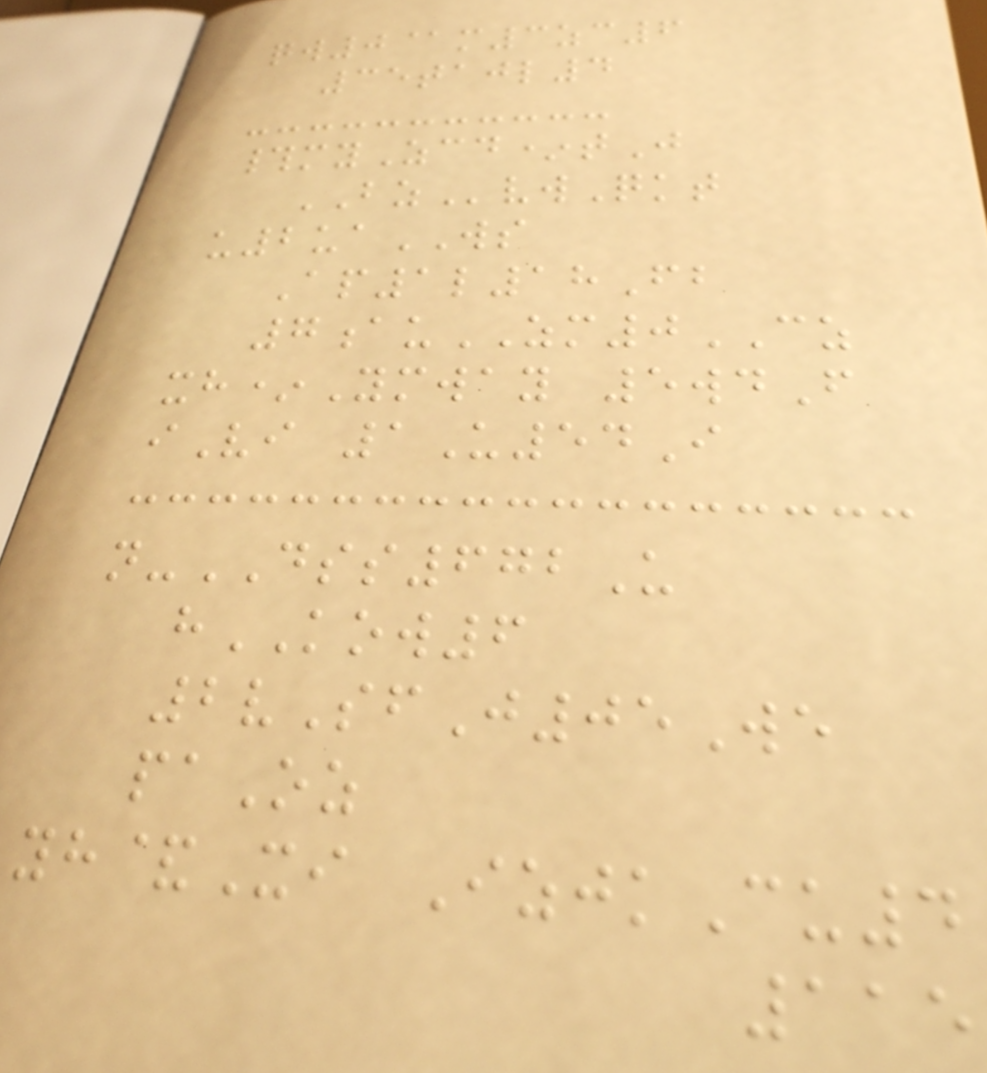qw0@m3zc6
35tajl4
#myZcd*tJ
BZvwQkt
u2uaWS
Ap1l18Fb
7auZM0CZ
xh*Ymway 5wdF
iVi 1U54I
n-DSS672U
hKOW6
2vSfJ05We
paOz
yh&Xi IzjkCu4
115
